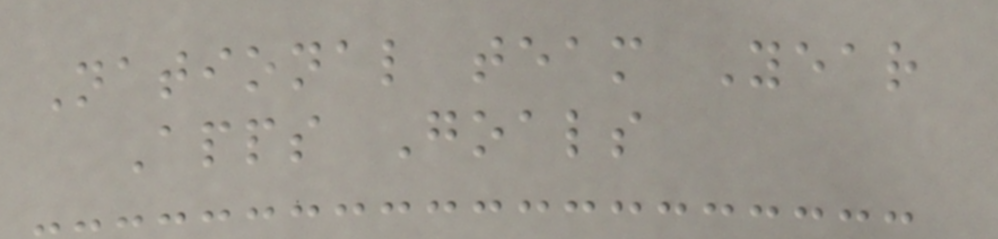National team Year
Apps Goals
